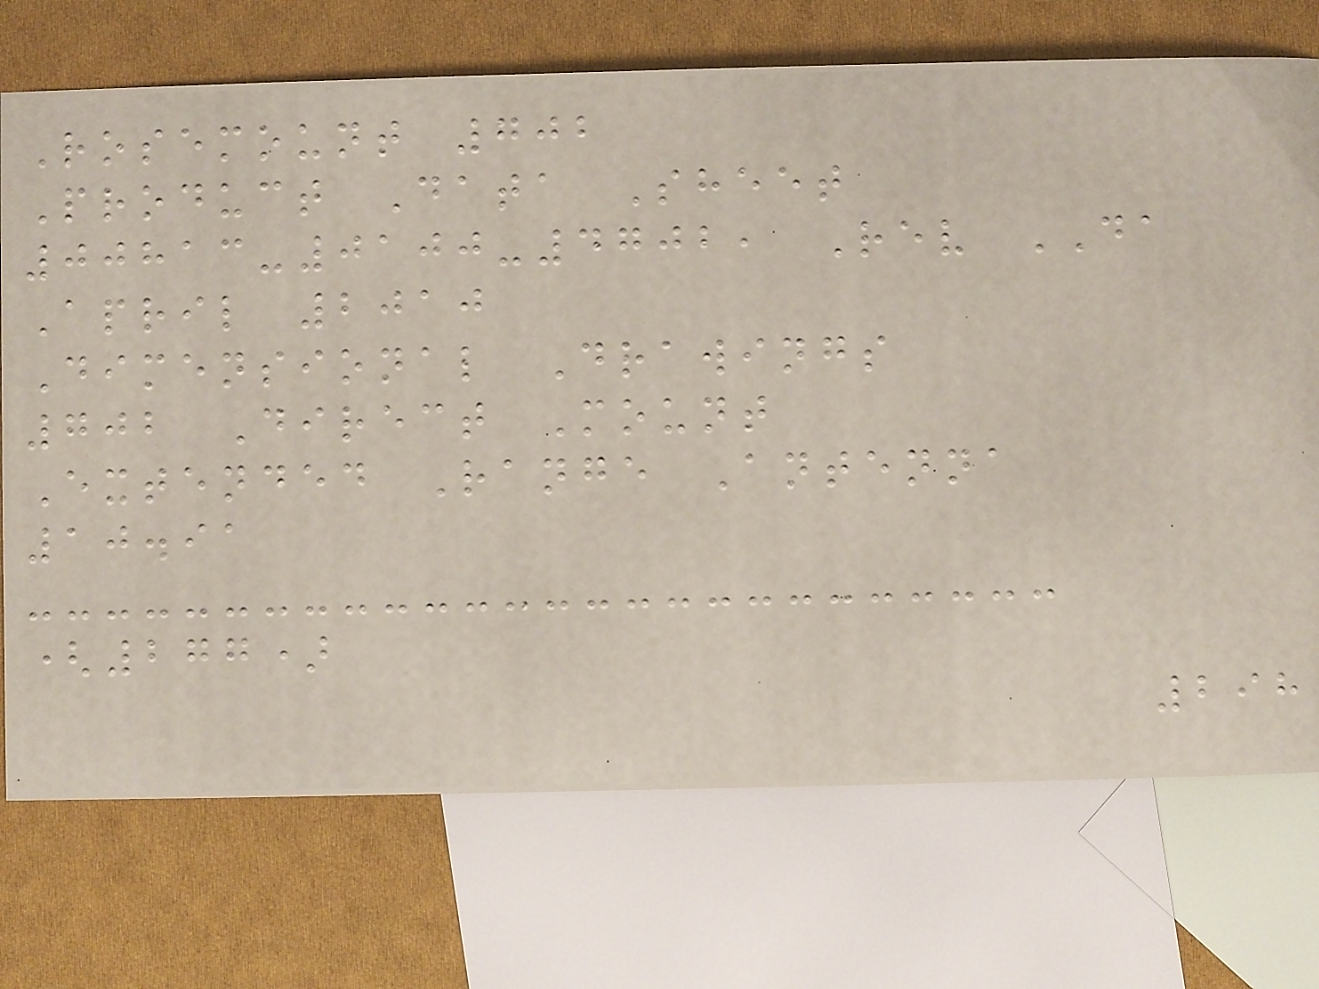Rosemount 702
Product Data Sheet
00813-0100-4702, Rev DA
April 2010
Dimensional Drawings
702 Direct Mount
Extended Range Antenna
10.91
(277)
298
